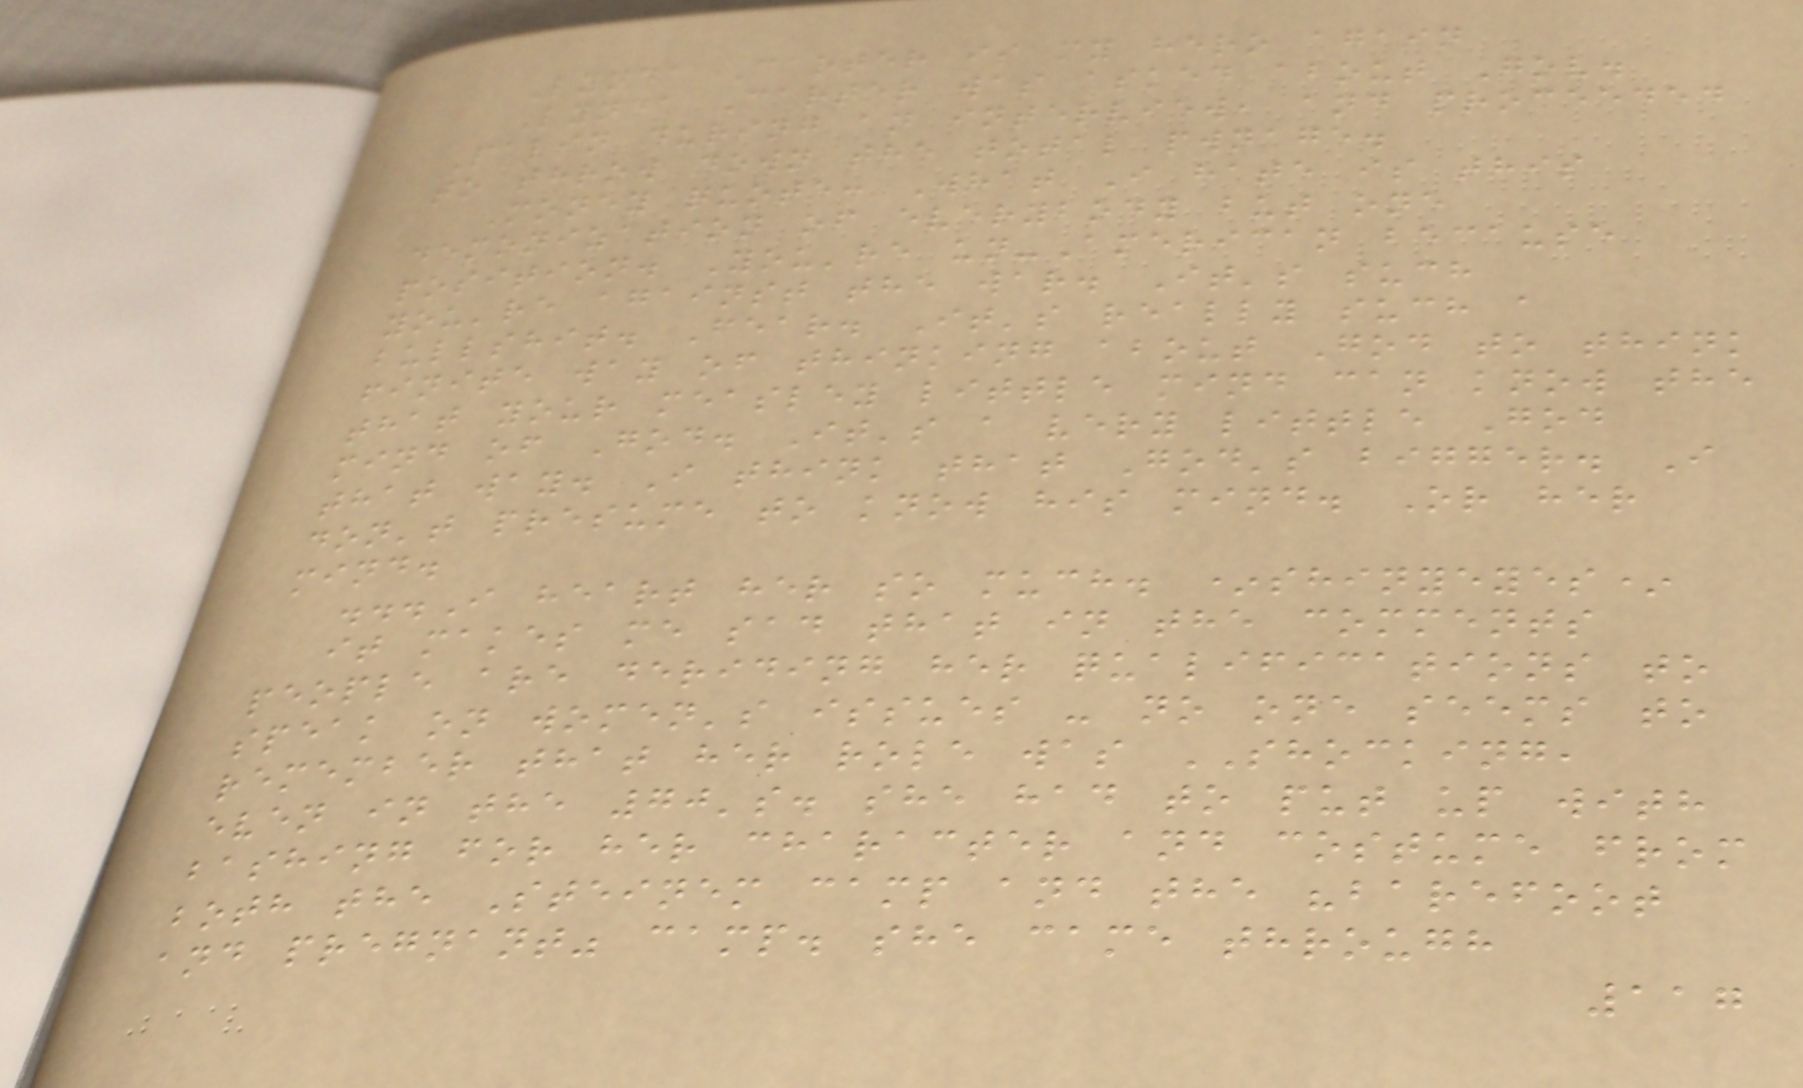Lynda Carter is my hero again
Lynda Carter was asked about Gov.
Palin during an interview, and proceeded
to throw down the total pwnage.
Money quote: What I hate is this
demonization of everybody but one
position. You're un-American because
you're against the war. It's such
bullshit. Fear. It's really such a
finite way of thinking about God to think
that your measley little mind can know the
mind of God. It's a very little God
that way. I think that God's bigger. I
don't presume to know his mind. Or her
mind.
...I heart her so much. *shinyeyes*
it makes me sad that in the comments
people are deriding her qualifications to
speak on women's issues - no one seems to
remember that her role was SHOCKING,
even in the 70's. she had to put up with
bashing for her character and costume from
both the Steinem camp and the "barefoot
and pregnant" camp. she came through
117
